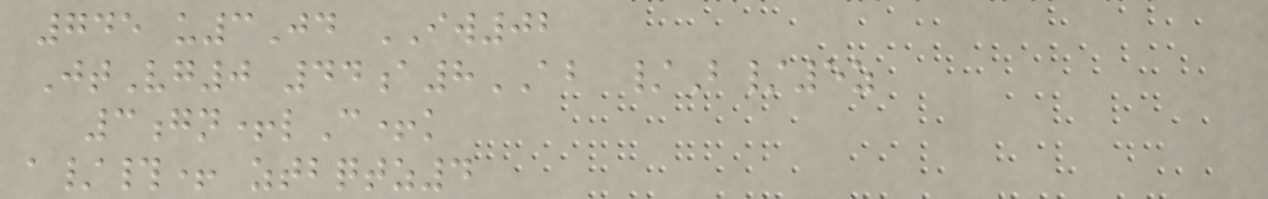745 u3Jd IW02
JtVg0 44a8AB /B/5z
3gn+lC+k
a/#+ ztbqtz4
